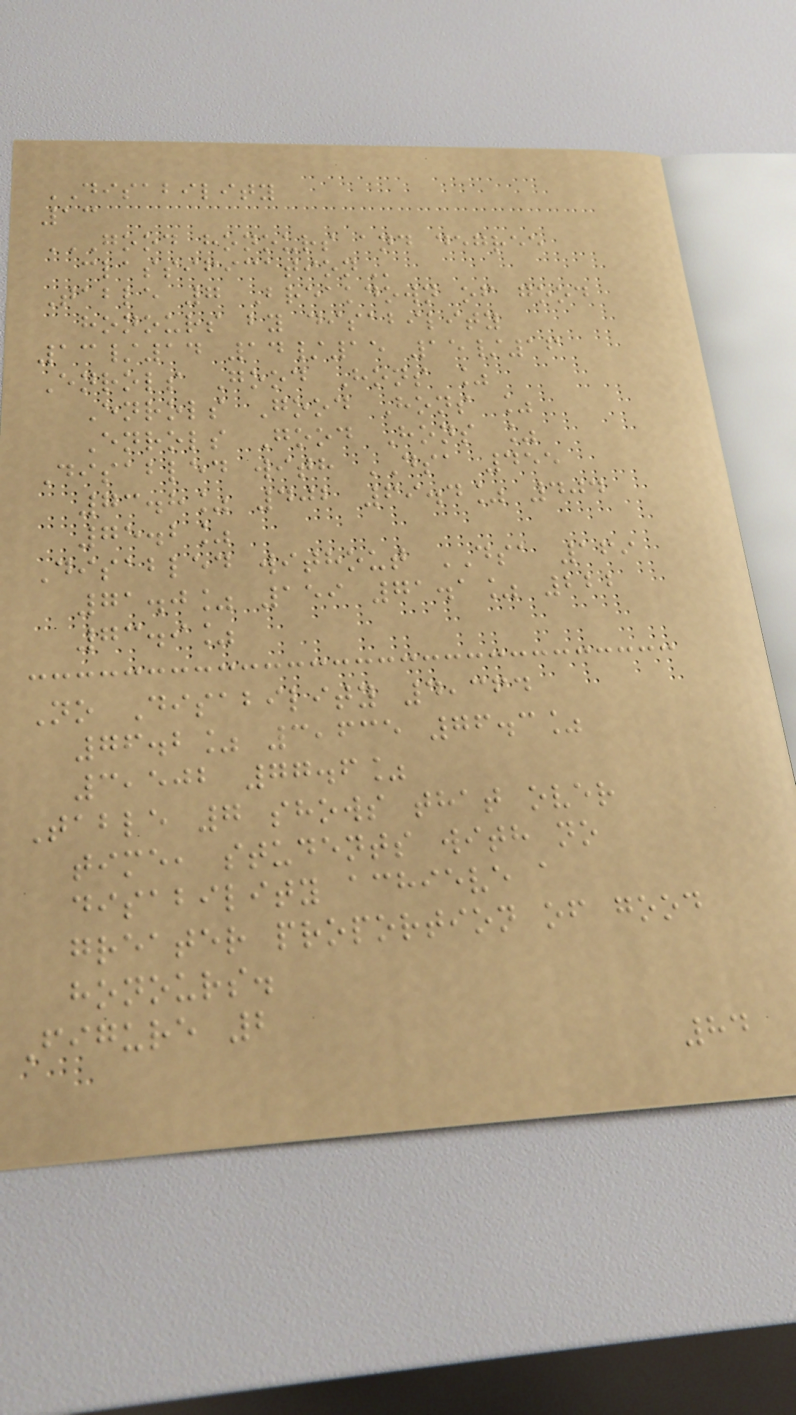DISABILITY
13
GOOD HONOURS AND DEGREE
CLASSIFICATION
Table 7 Breakdown of good
honours by disability
13/14 14/15 15/16
Enrols Good Hons %
Enrols Good Hons %
Enrols Good Hons %
Disabled with DSA 455
73.8% 402 69.4% 404
75.2%
Disabled without DSA 169
71.0% 159 71.1% 222
73.9%
No Disability 4,364
76.2% 3,635 76.3%
3,502 77.6%
Table 7 shows that over
time, students with no
disability achieve a
greater proportion of good
honours.
Figure 2
84
